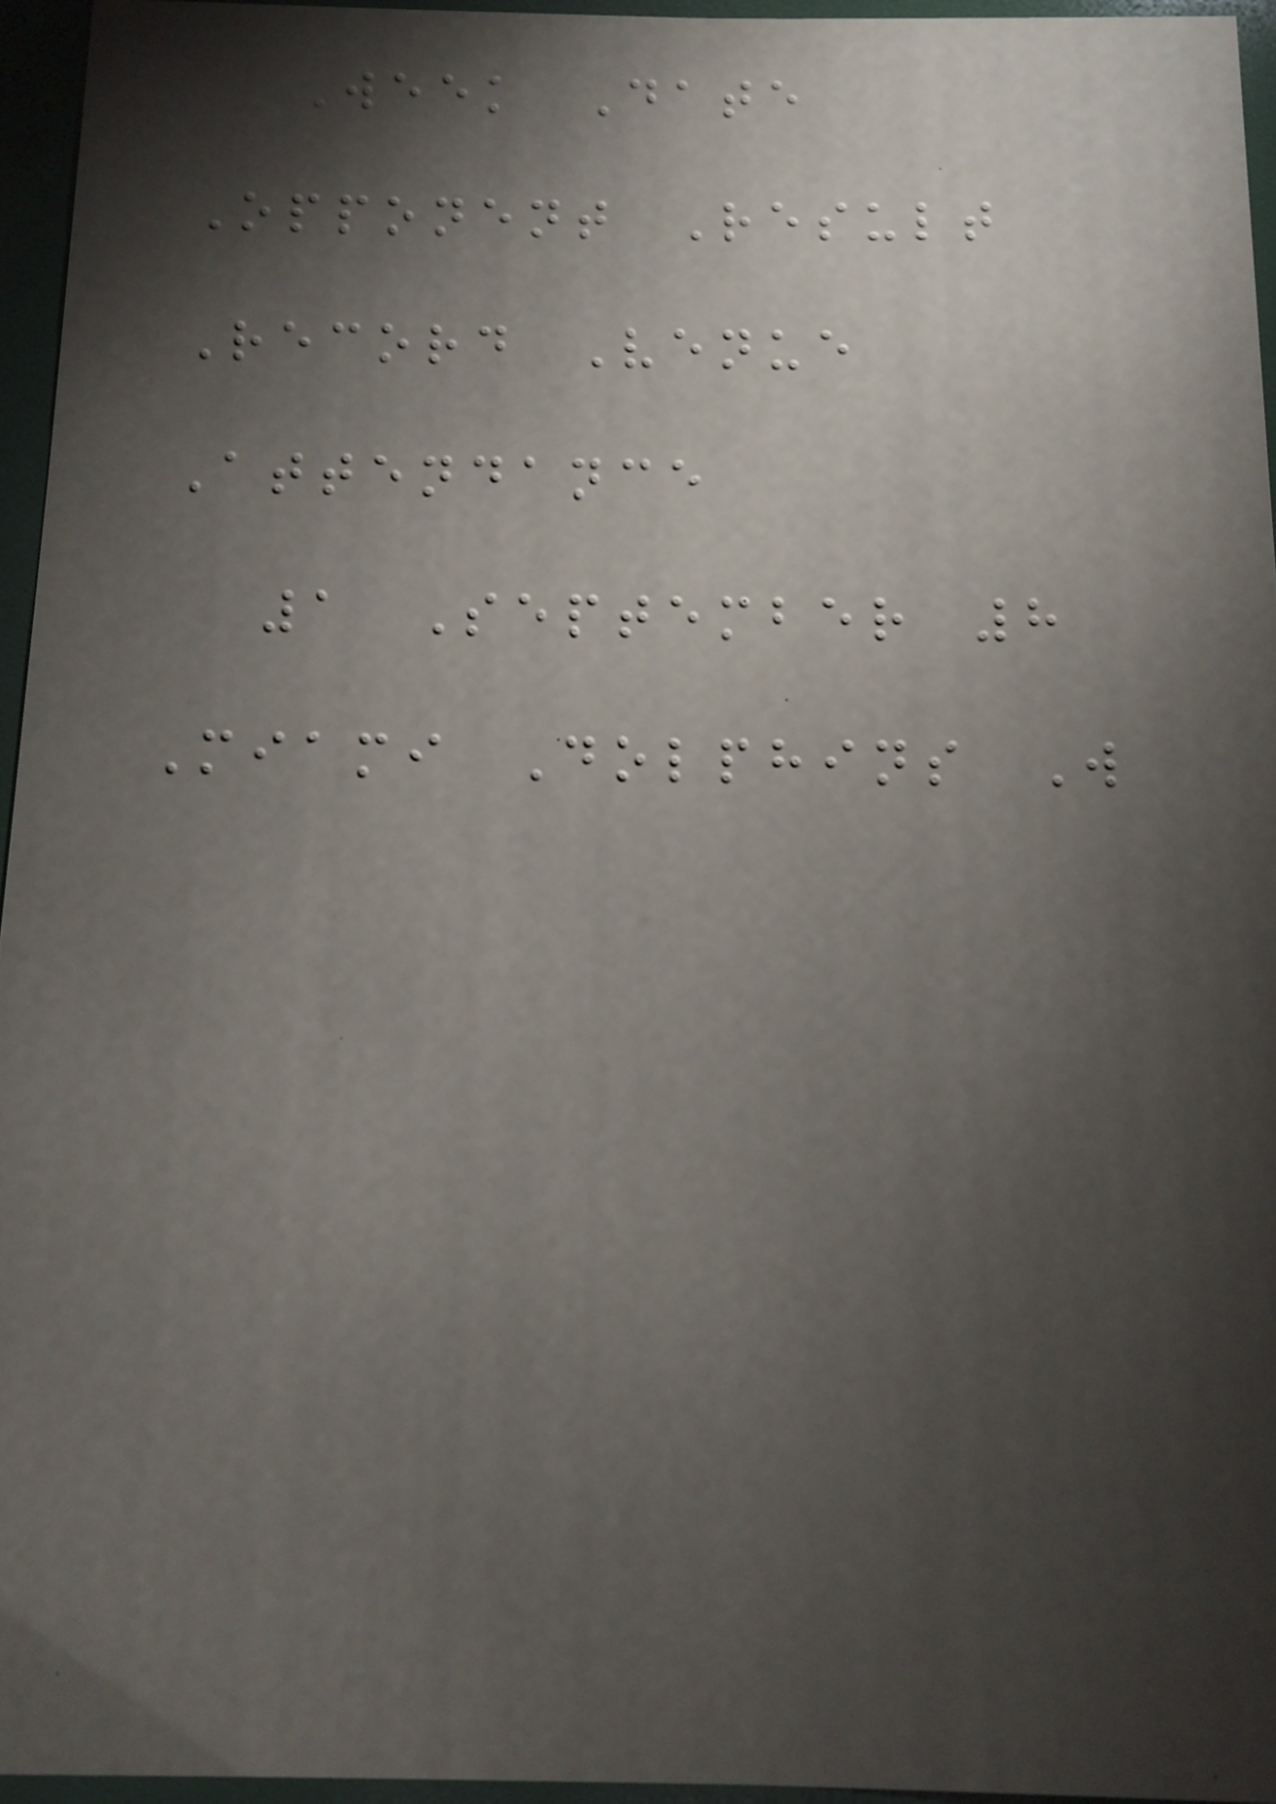Week Date
Opponent Result
Record Venue
Attendance
1 September 8
Miami Dolphins W
